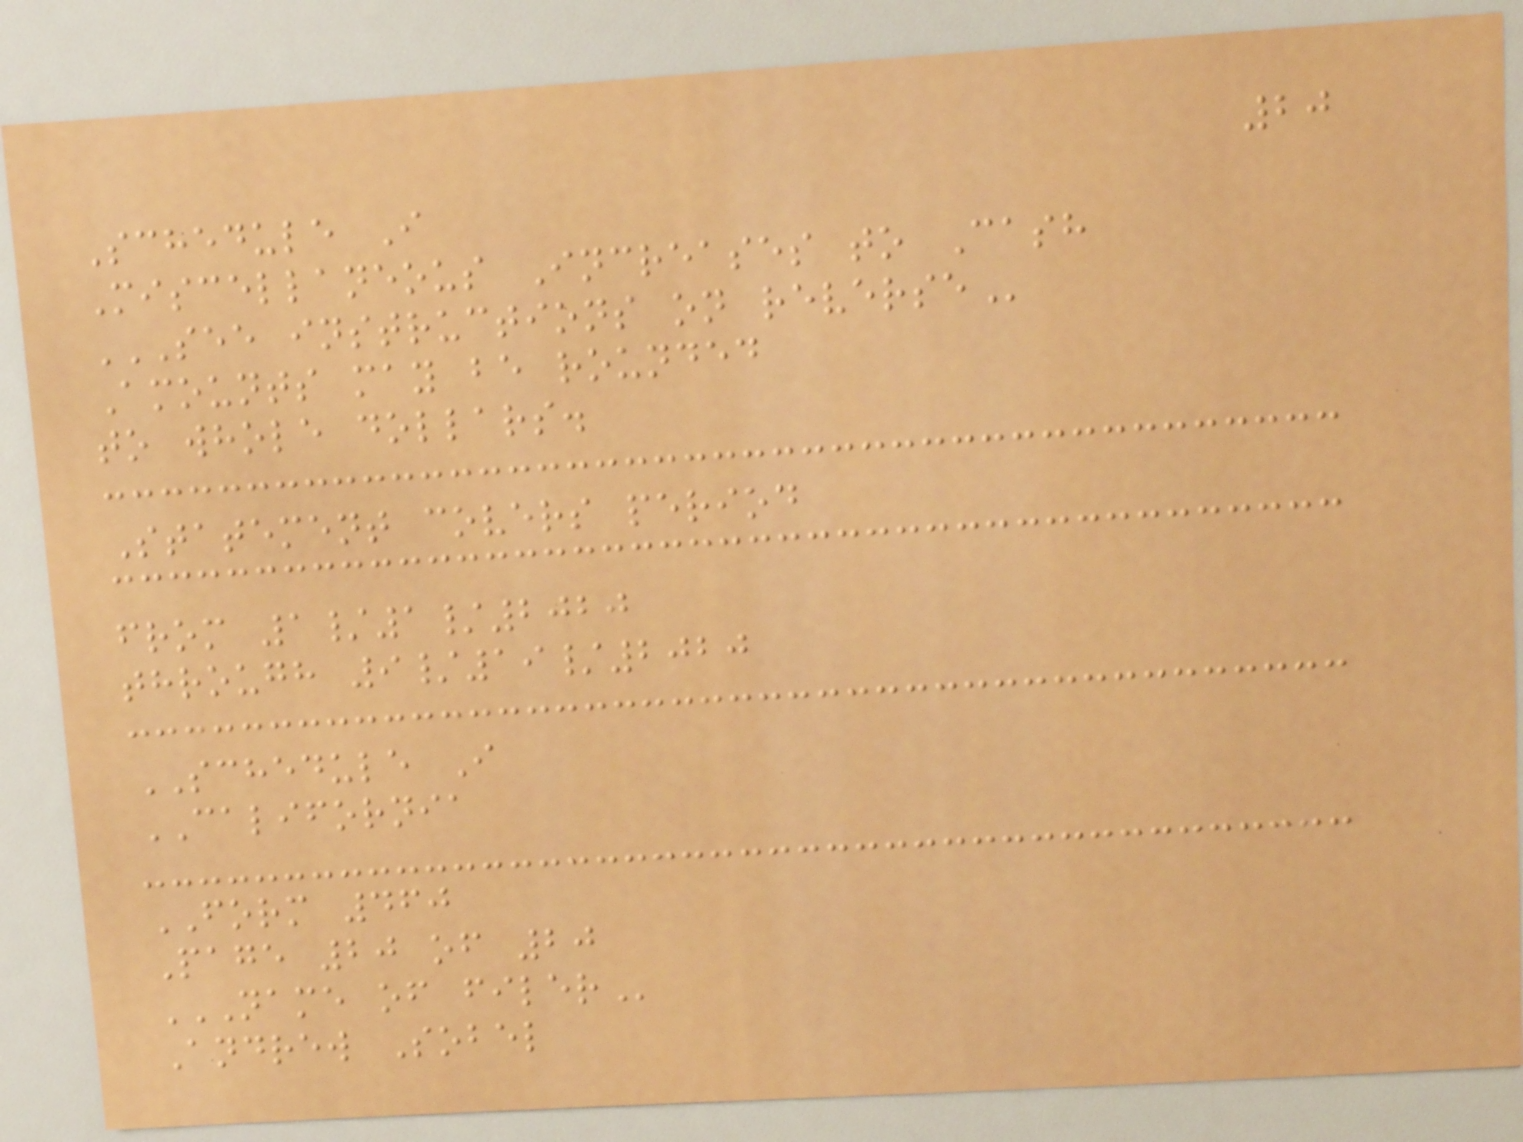20
Schedule I
Miscellaneous Increases to Cash
SEE INSTRUCTIONS ON REVERSE
Amounts may be rounded
to whole dollars.
Statement covers period
from 1/1/2020
through 9/19/2020
SCHEDULE I
CALIFORNIA
FORM 460
Page 20 of 20
NAME OF FILER
Andrew Sobel
